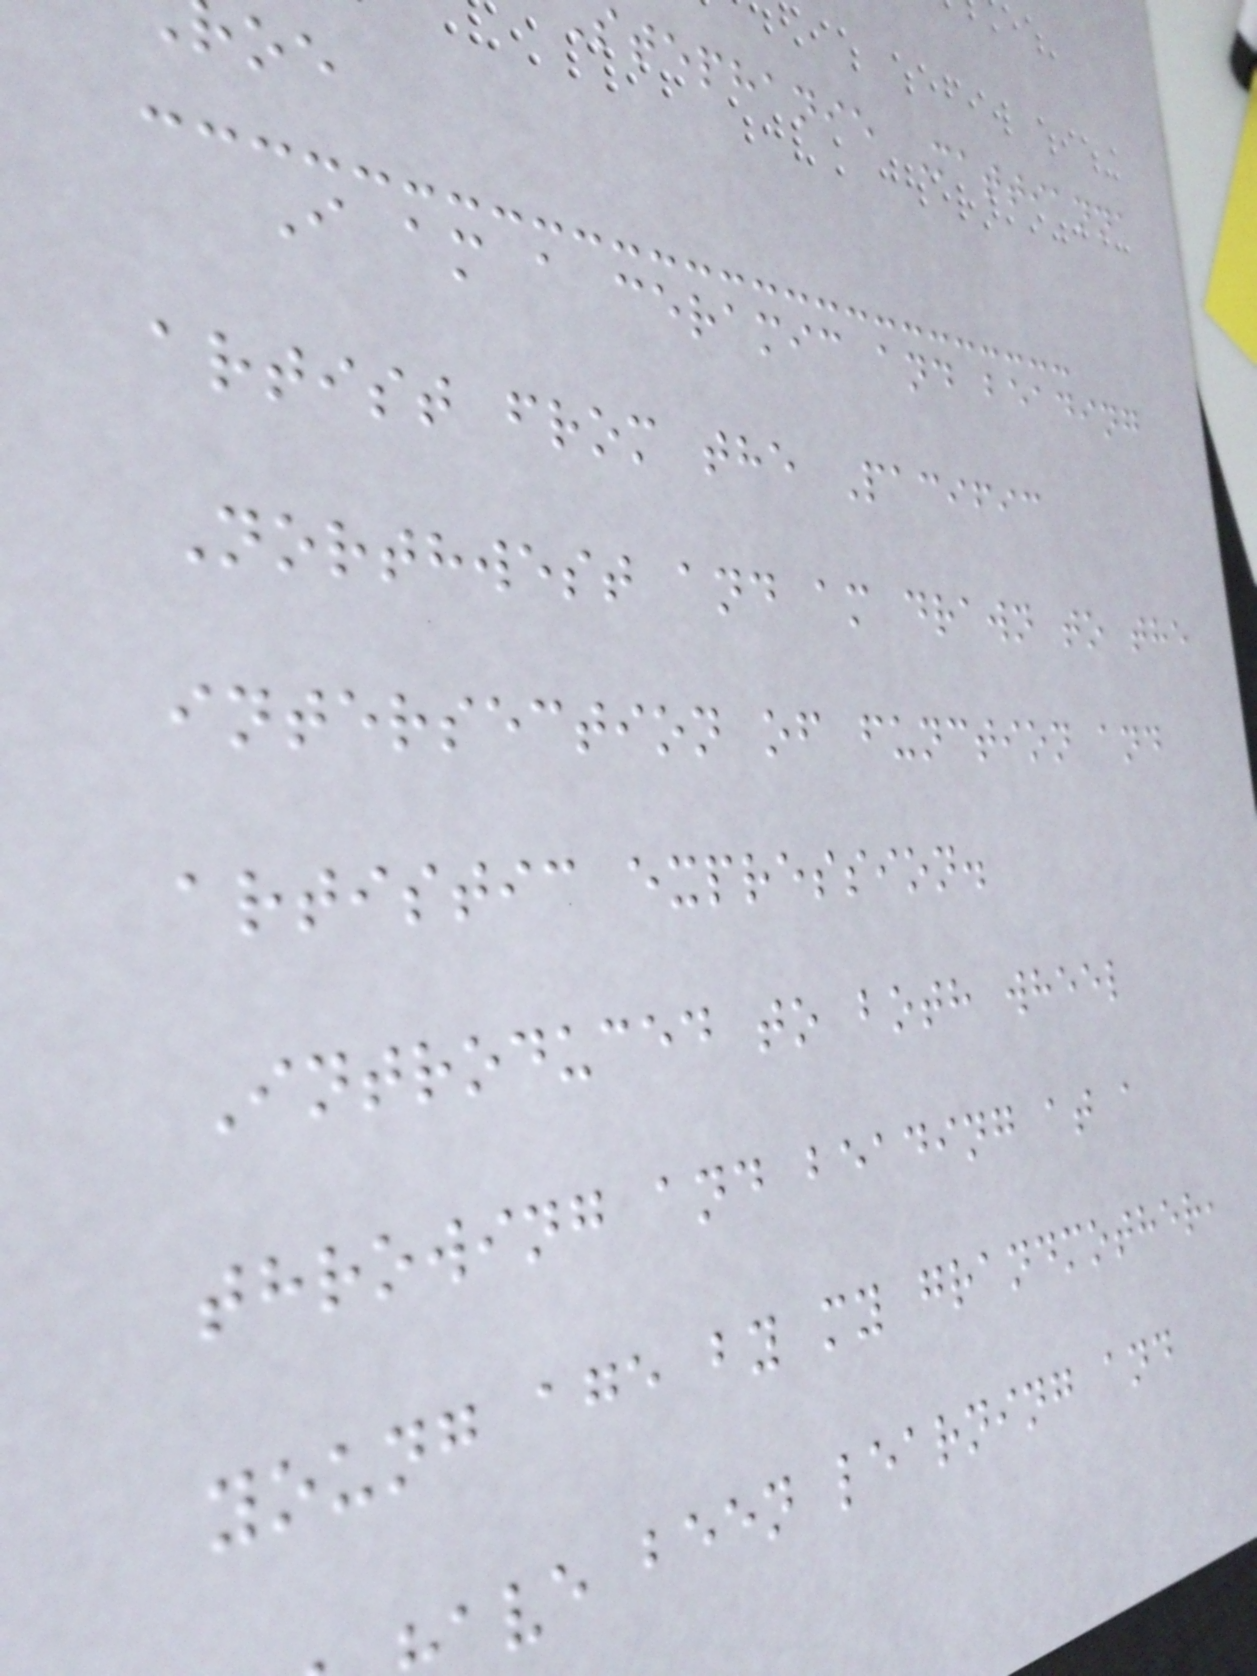stephanie Mattianna
I am a ceramic and beading
artist from the Pacific
Northwest and am drawn to the
intersection of function and
artistic expression.
Introduced to both wheel
throwing and beading at a
young age by my grandmother,
ave been learning and
